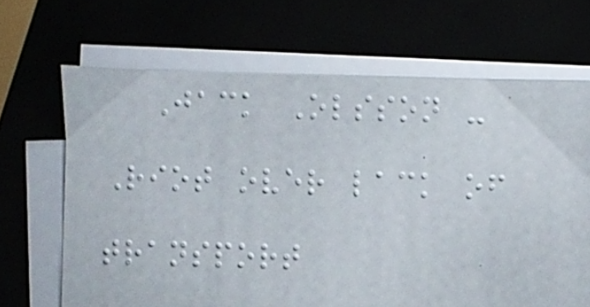Jack Olsson -
Riot over lack of
transport
